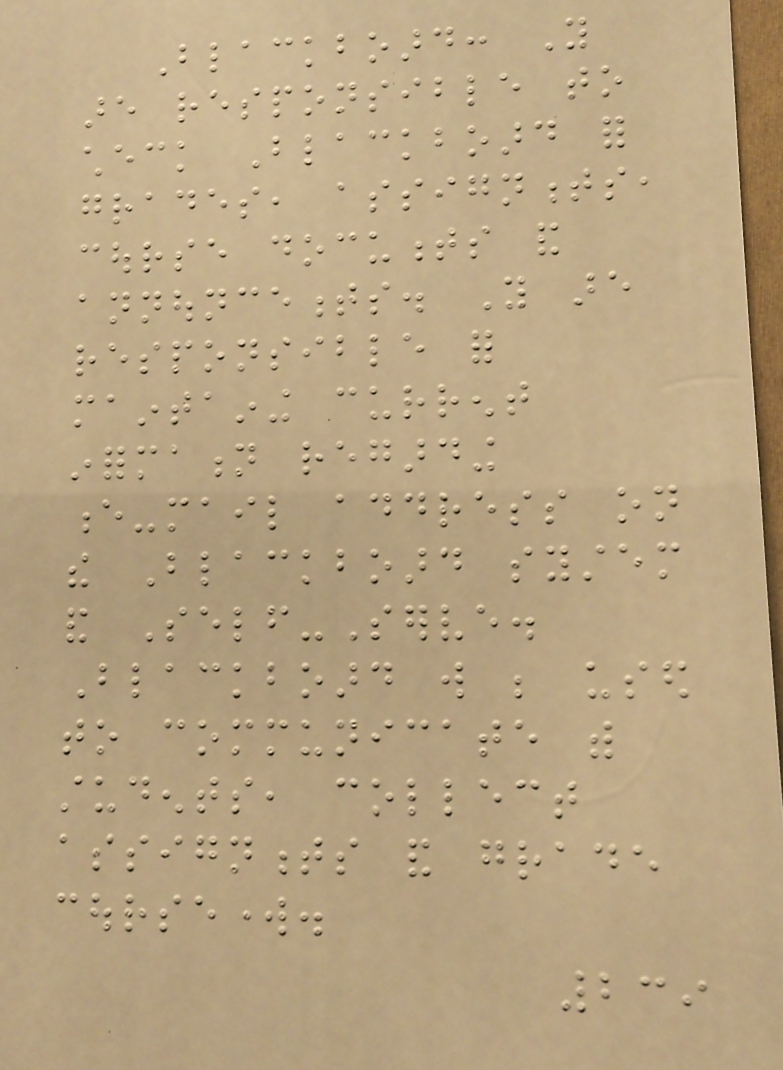Blackboard: You
are responsible to
check Blackboard for
grades, assignments,
course documents and
announcements. You are
responsible for
maintaining current
information regarding
e-mail address on
the Blackboard system
and Self-Serve.
Blackboard will be used
to communicate with
students, collect
assignments and grade
coursework.
239
